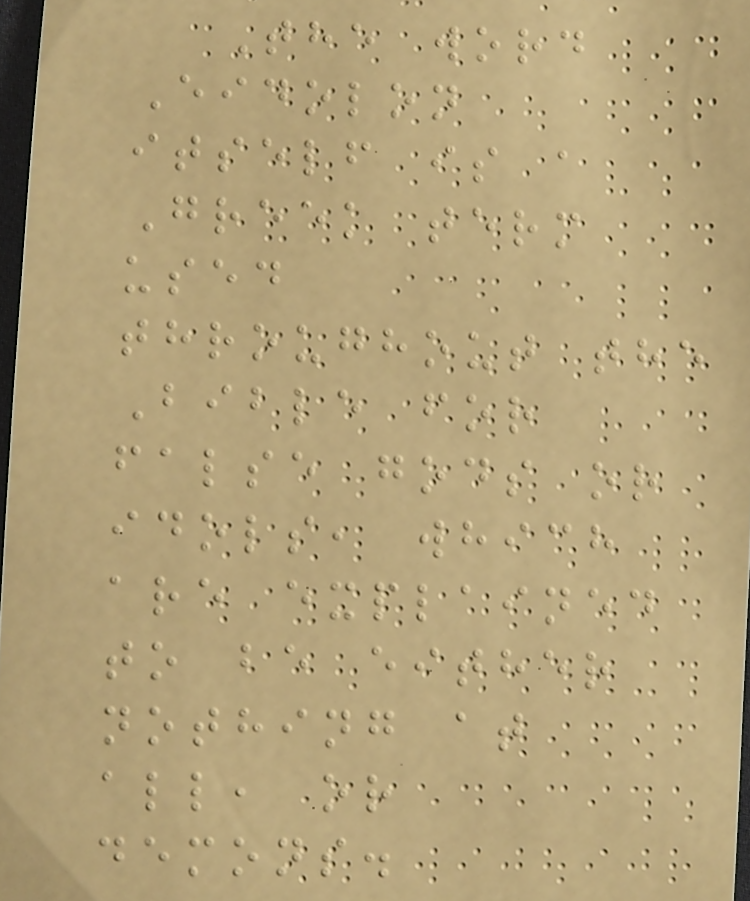The word
Eidolon
itself is a
Greek term
used
throughout the
Bible for
false gods or
idols, which
are explained
to be either
nothing at
all, or
demons.
